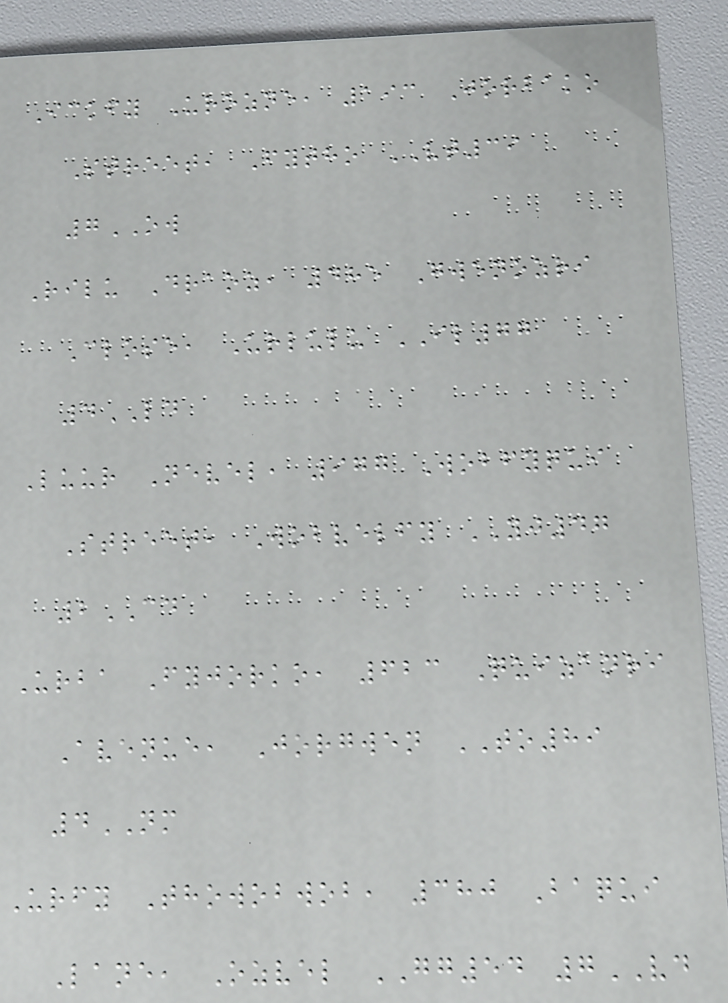Ickfy Urozne, 193 Jorbako
Street, Fytho VT39
7OW
Rilu Draoz, 485 Gwenozri
Close, Urlulu IL77
4LD
Luur Nevel, 977 Wobfyqui
Street, Wobvelfy YJ47
2CD
Urba Fyjorko, 623 Quizanri
Avenue, Jorgwen TO89
4NM
Urfy Thowobwob, 380 Baqui
Lane, Ozvel GG54 7VD
